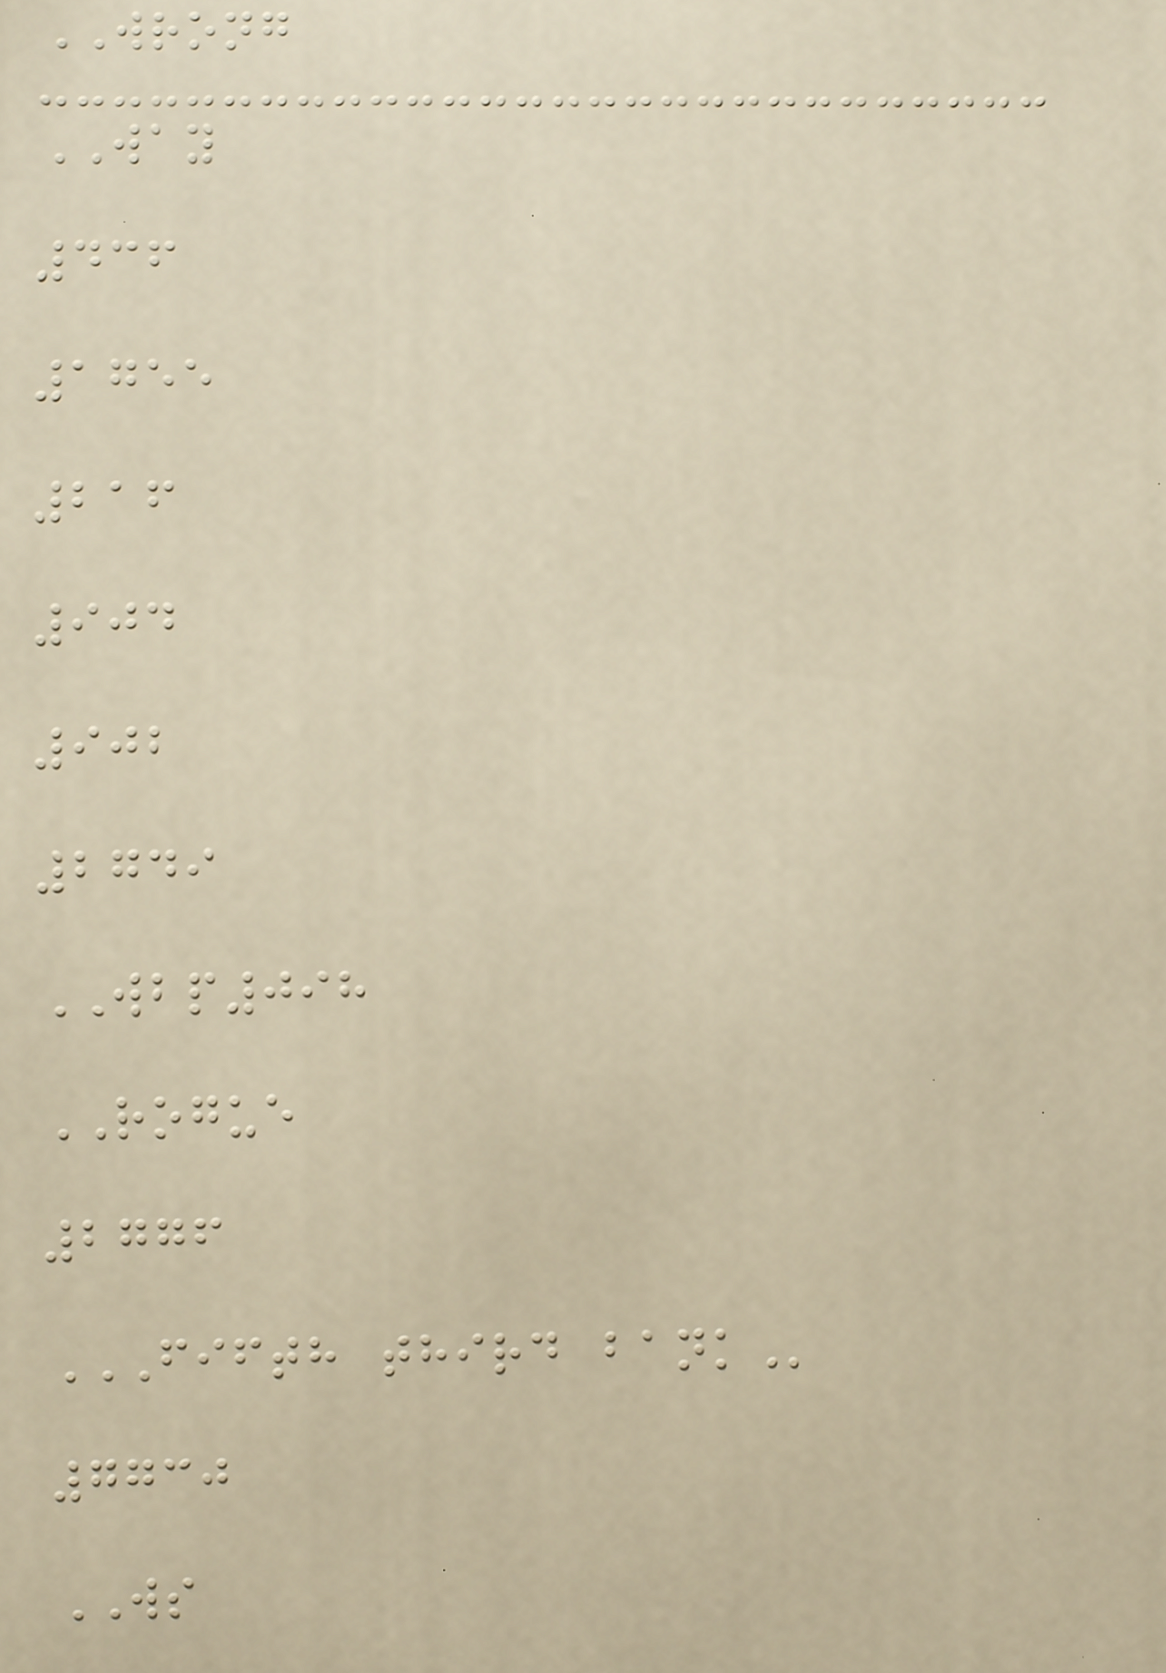WRONG
WAY
436
1755
216
904
902
2749
WBP098
ROGUE
2776
FIFTH THIRD BANK
7730
WS
